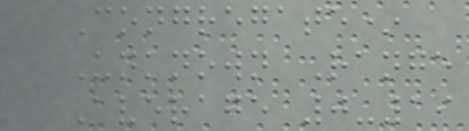Congregate*
Unknown Range
Average 0-19
